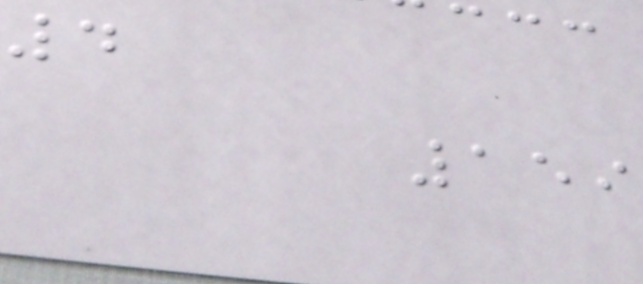4
159
